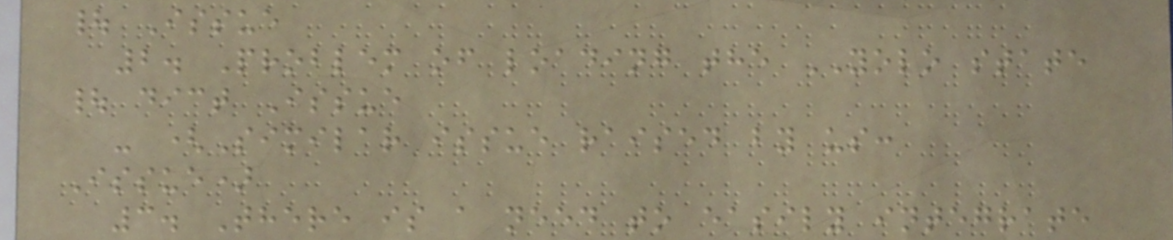| Issue
2. Problem of loading the YOLO state
| dict Issue
- (Similar issue raised by us:
Issue)
3. There is a need to easily integrate
